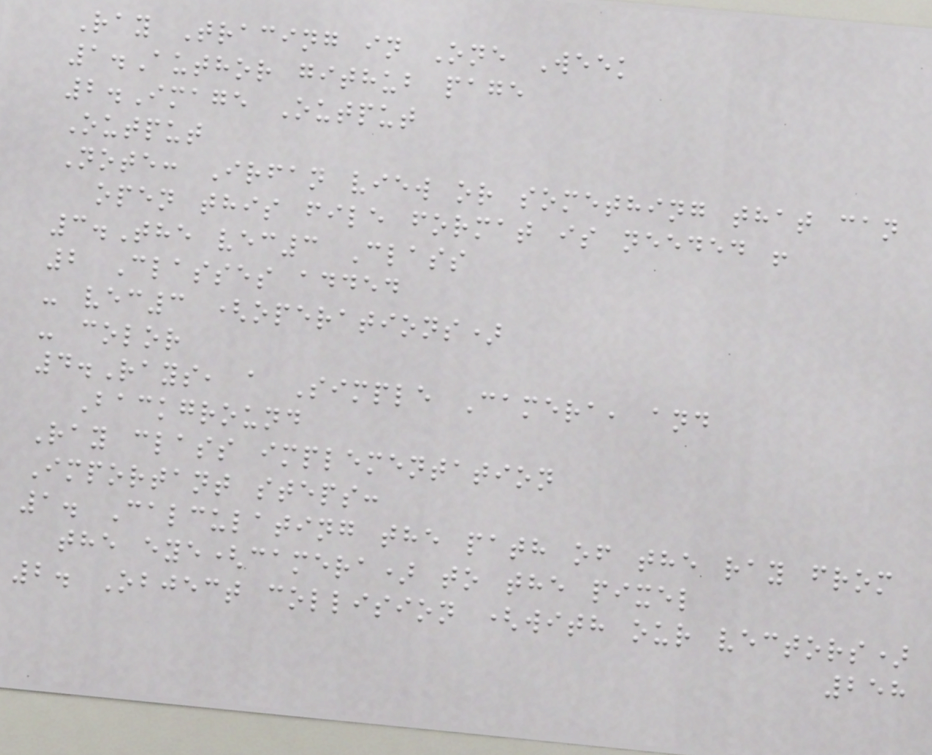Ray Tracing in One Week
1.Author github page
2.Image Output
Output
Note: Irfan view or something that can
open this file format is needed !
3.The vec3 Class
2 Classes added
- vec3 (operations)
- color
4.Rays, a Simple Camera, and
Background
Ray class implementation
Important steps:
1. Calculating the path of the ray from
the eye(camera) to the pixel
2. Object collision (with our vectors)
258
